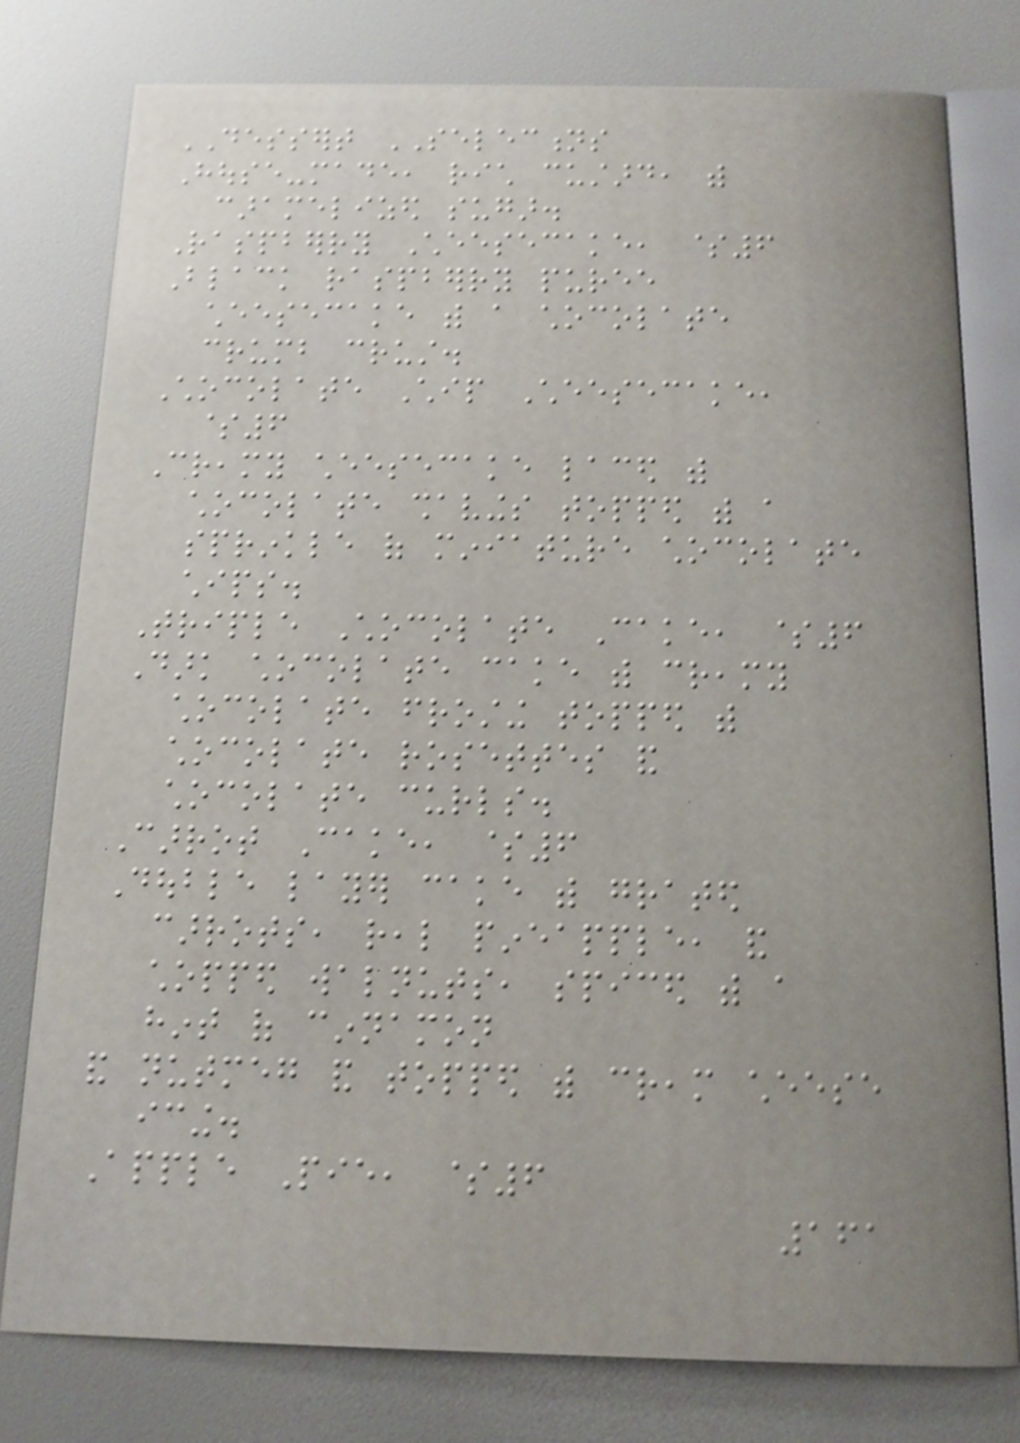DESSERT SELECTIONS
House-made, rich custard, with
caramelized sugar.
Raspberry Cheesecake, $6
Black raspberry puree
cheesecake with a chocolate
crumb crust.
Chocolate Chip Cheesecake,
$6
Creamy cheesecake laced with
chocolate shavings topped with a
sprinkle of miniature chocolate
chips.
Triple Chocolate Cake, $6
Dark chocolate cake with creamy
chocolate frosting topped with
chocolate rosettes and
chocolate curls.
Carrot Cake, $6
Double layer cake with grated
carrots, real pineapple, and
chopped walnuts, spiced with a
hint of cinnamon
and nutmeg and topped with cream cheese
icing.
Apple Pie, $6
161
